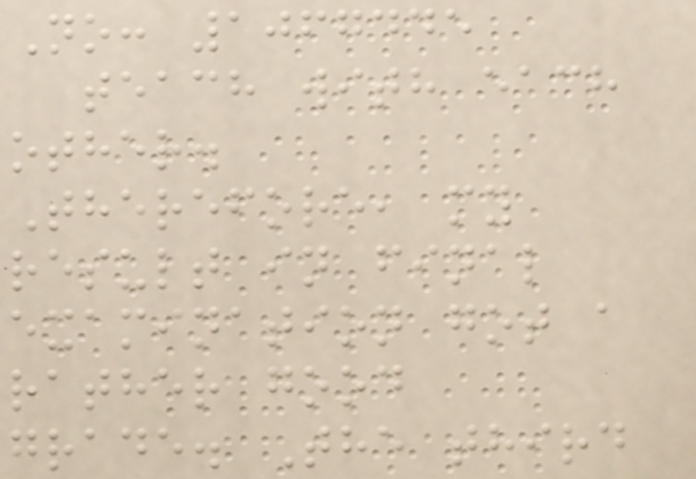No: 1067445
teach with each
other.
Therefore, my
result in final
examination got a
rather good
grade. The third
